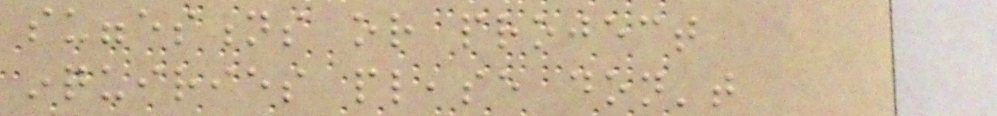suggestions or project
inquiries please don't
